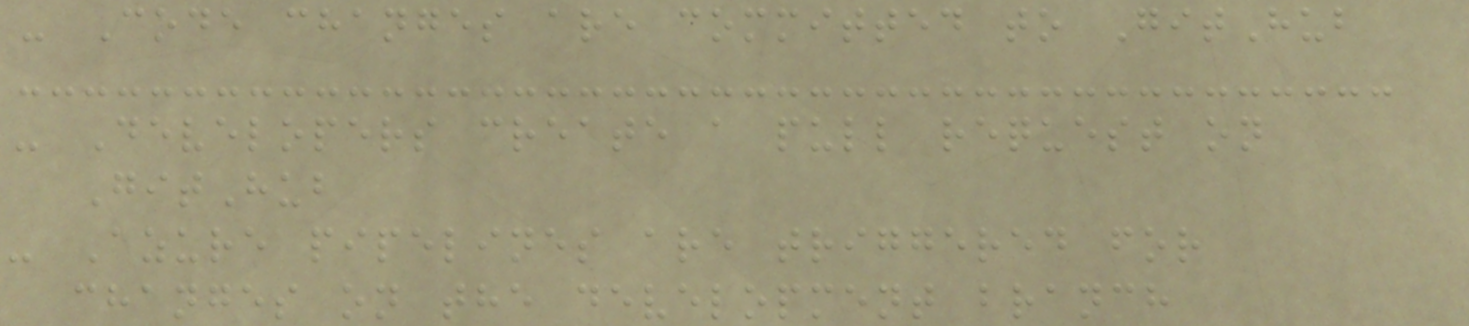- Code changes are committed to GitHub
- Developers create a pull request on
GitHub
- Azure pipelines are triggered for
changes on the development branch
